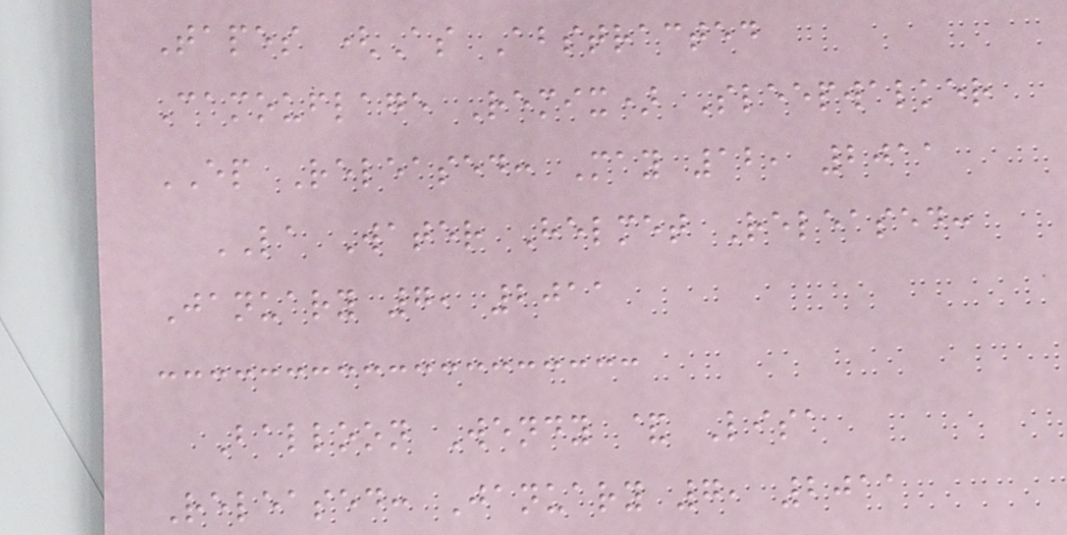Tapes (As Abstracted
Camouflage Remix) Sleepwalker
EP Released: May 12, 2011
LA Water Helmet Released:
January 7, 2011
Balloon Wendy & Lisa
Released: January 7, 2011
